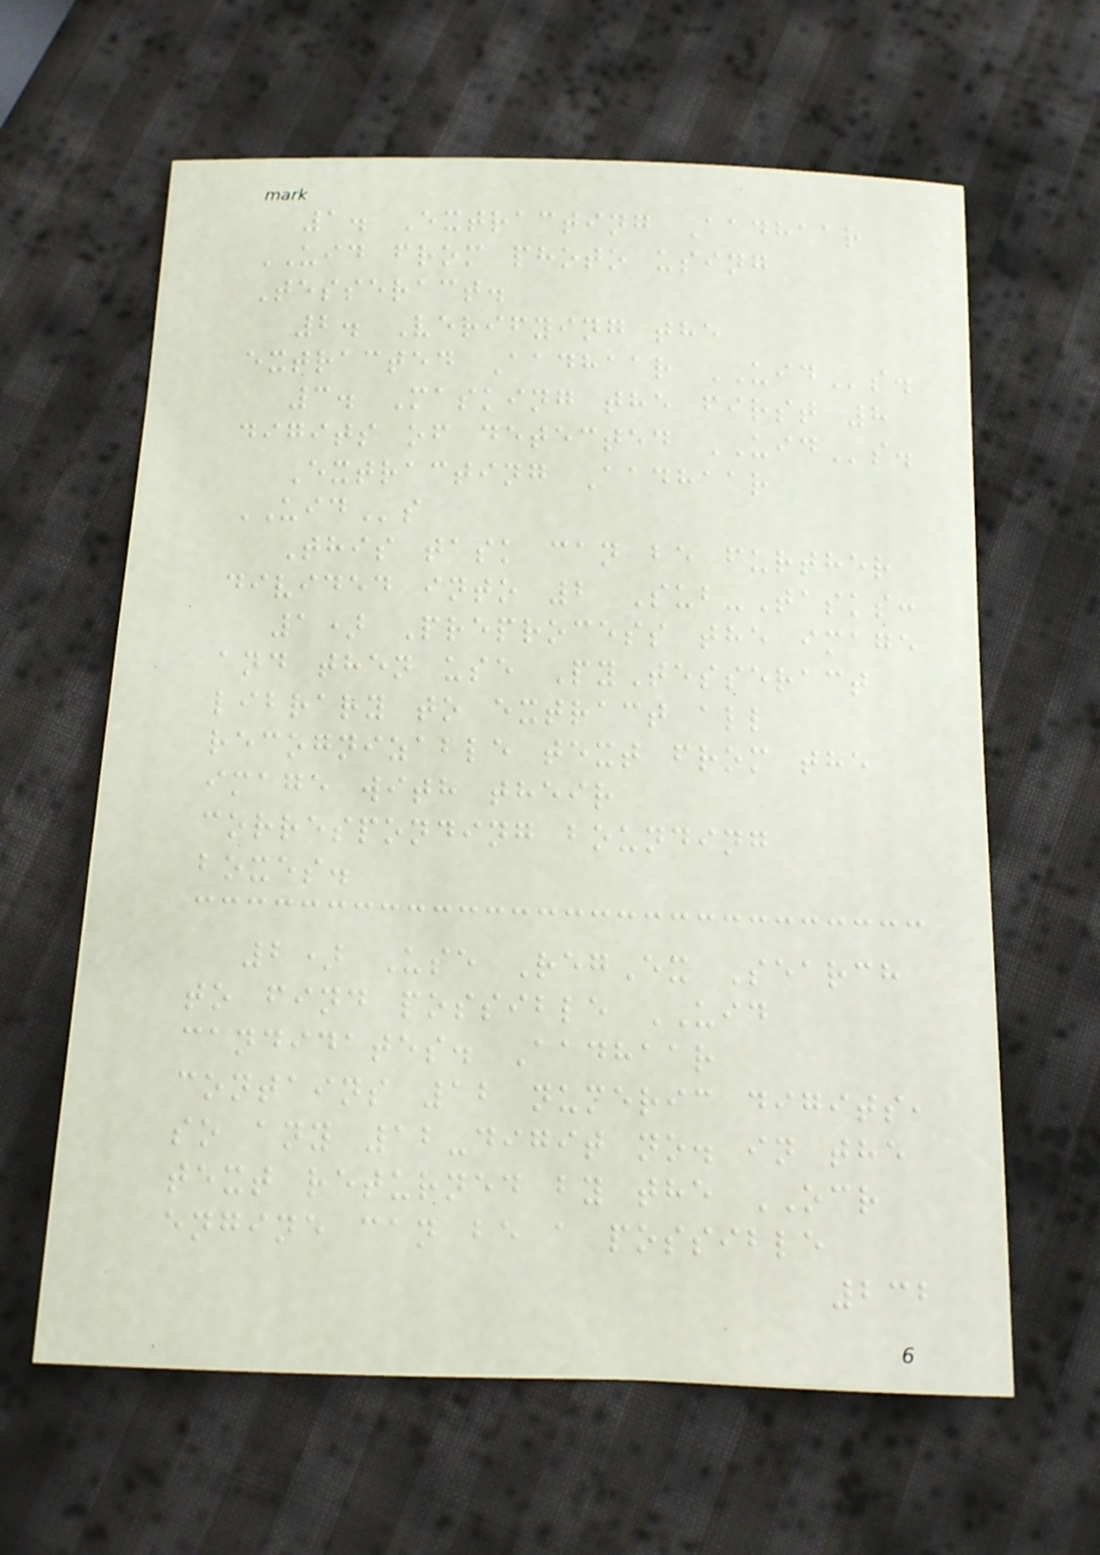1. Extracting Aadhaar
UID from photo using
Tesseract.
2. Verifying the
extracted Aadhaar UIDs.
3. Masking the first 8
digits of detected UIDs.
Extracting Aadhaar
UIDs
This task can be further
divided into 2 Sub-Tasks:
1) Preprocess the image
and then use PyTesseract
library to extract all
recognizable text from the
image with their
corresponding bounding
boxes.
2) Use RegEx Search
to find possible UID
candidates. Aadhaar
contains 12 numeric digits,
so any 12-digit no. in the
text returned by the OCR
engine can be a possible
232
